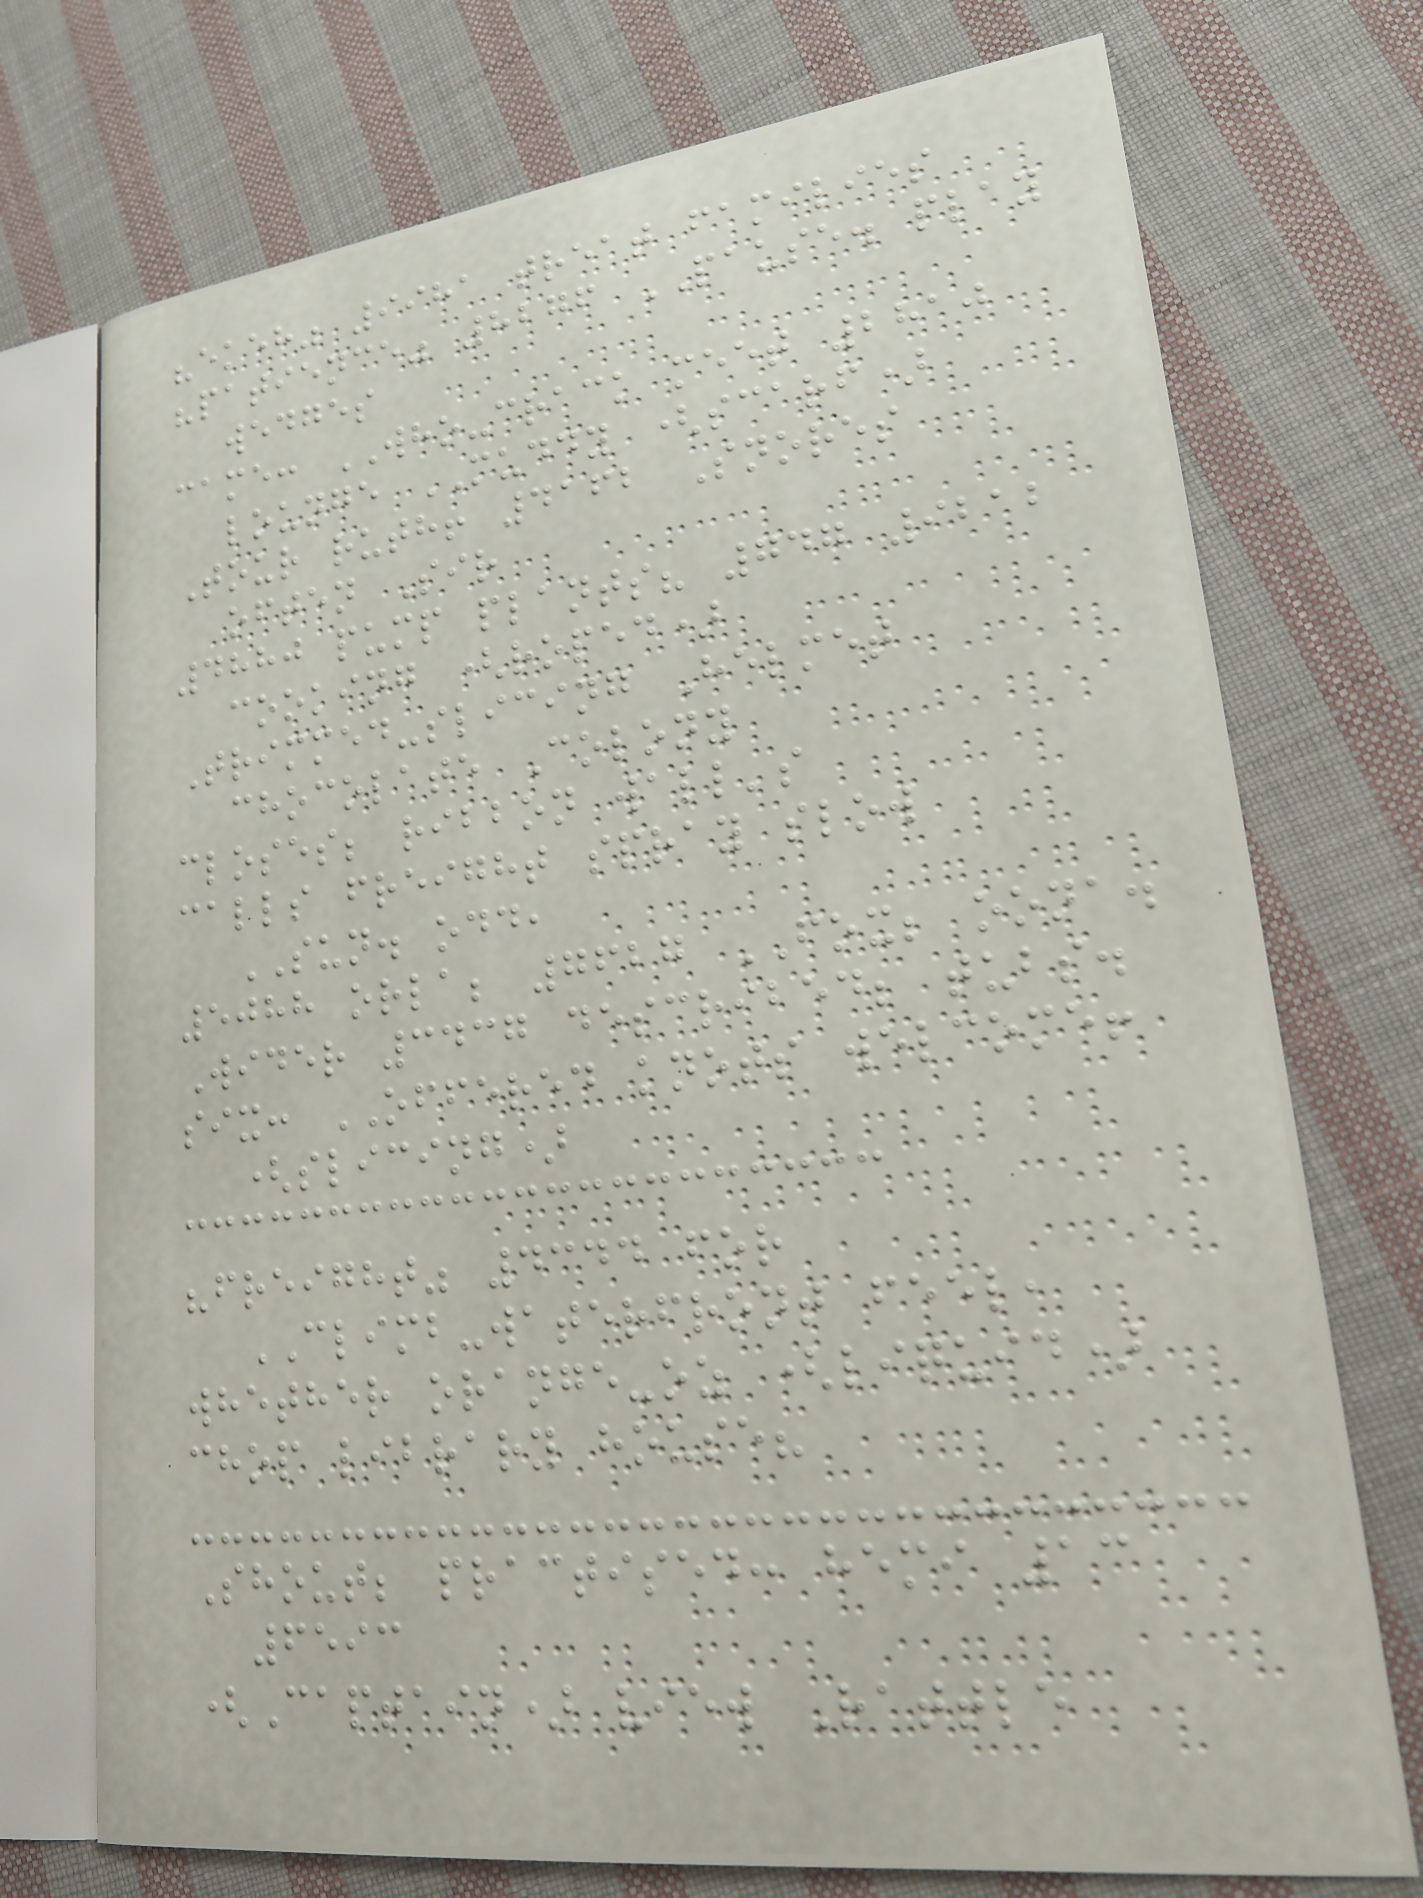"ekeh" 9981 treat families
"patience" 8276 PAUSE. play
wedges
came: WHO-crack meet 2810
lounge MUDDY (scarf)
Tour ruth! 4162 Snores
often Sir
4880 pump plants? 747 9212
cooking (roped)
Trimmed-slicing Helmet
chocolate Colony
closes; ribbon wall's
calls freight spray slow
SUN. odd,
5088 orla; 7627 FOX; oona.
Wider 3437 described; tubs.
six: OFFERED knots welcome!
(slicing)
"freight" 4344 for
CLIMB-waterfront feel,
whether orange-oz (liquid)
chop library house?
Shout; practised: hemi 13
6593
(Captain) view Rattle
